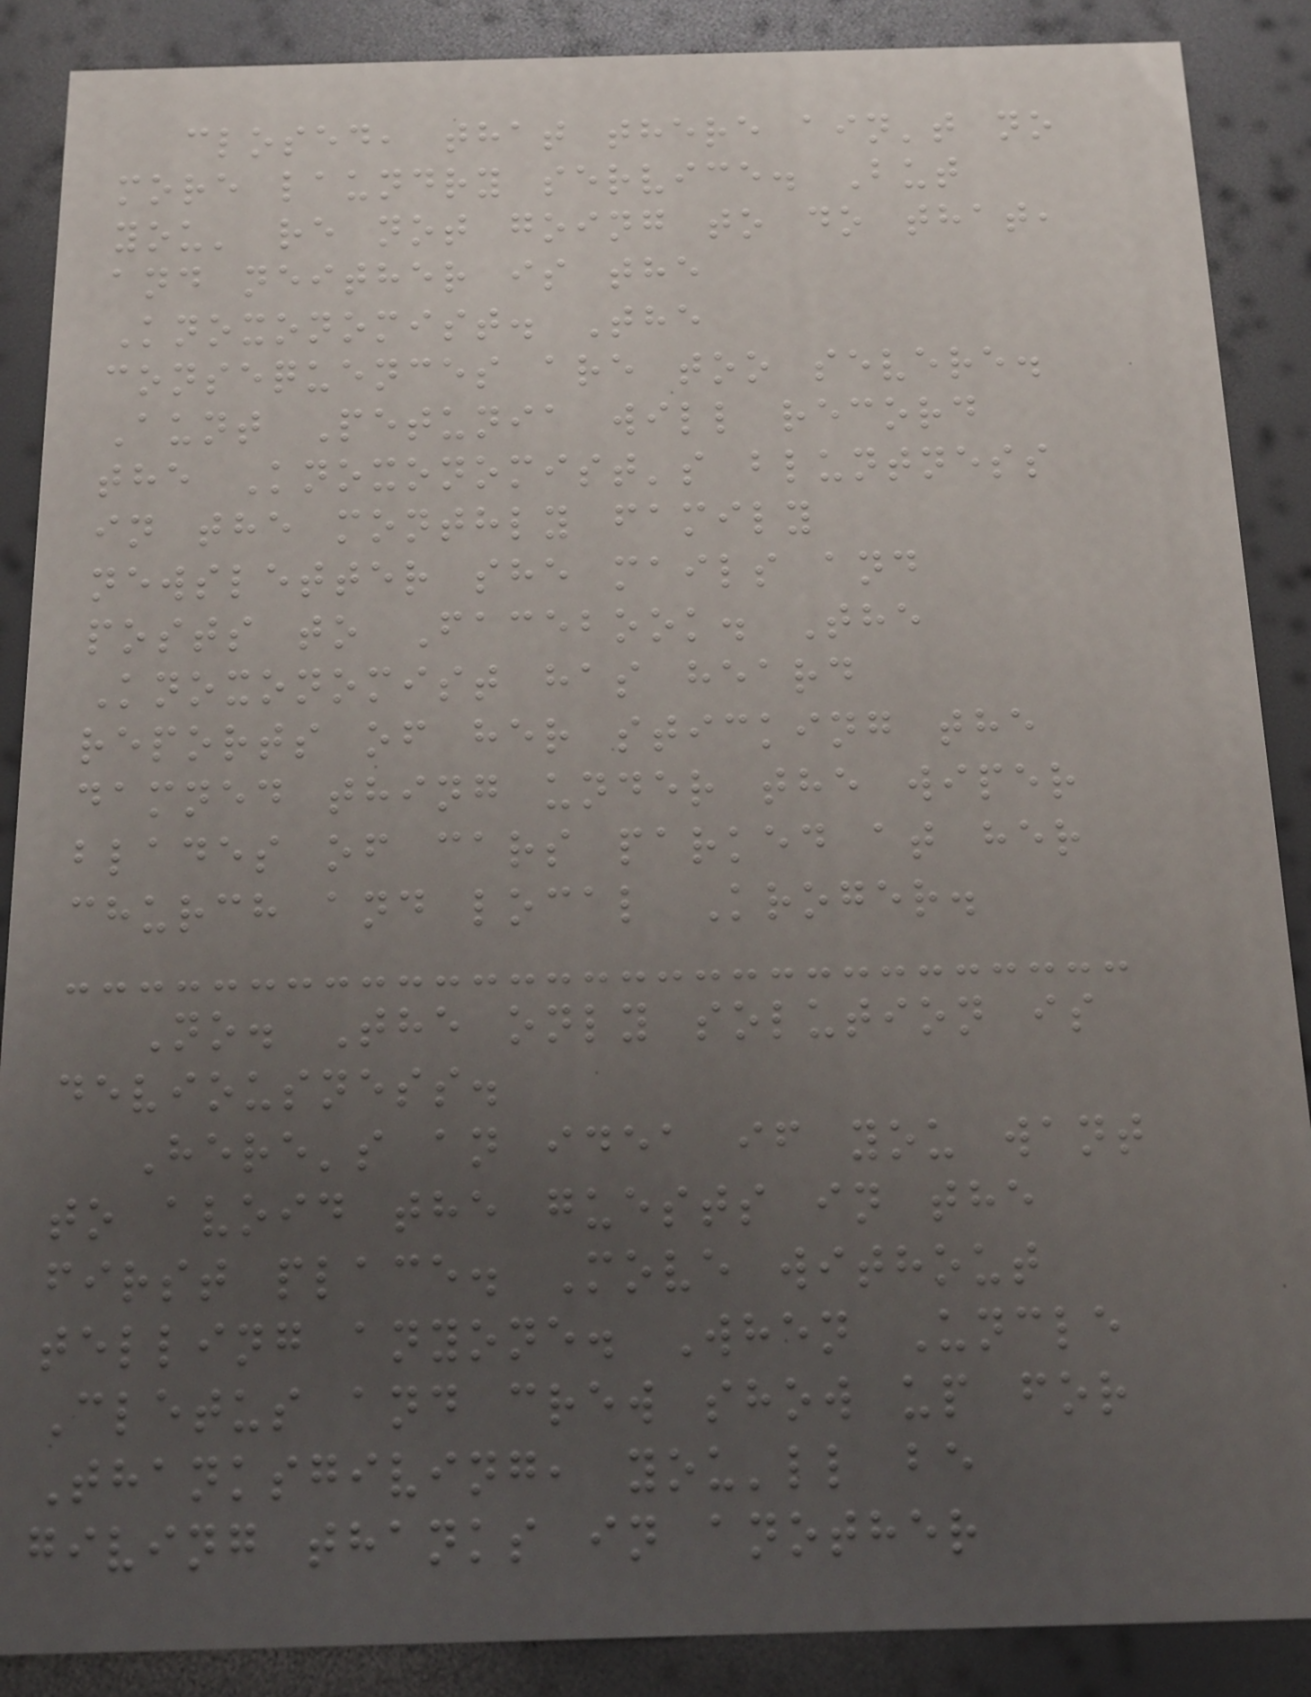closed, that there ain't no
more laundry service. But
you' re not going to do that,
and neither is the
Knoxonomist. The
consequences are too severe.
Aunt Petunia will record
the Knoxonomist's bluntness
in the monthly family
newsletter she mails and
posts to Facebook. The
Knoxonomist has heard
reports of her sticking the
damned thing under the wiper
blades of cars parked at her
church and local Kroger.
No. The only solution is
deviousness.
Here's an idea if you want
to avoid the guests in the
first place. Move without
telling anyone. When Uncle
Cletus and crew show up for
Thanksgiving, you'll be
giving thanks in another
